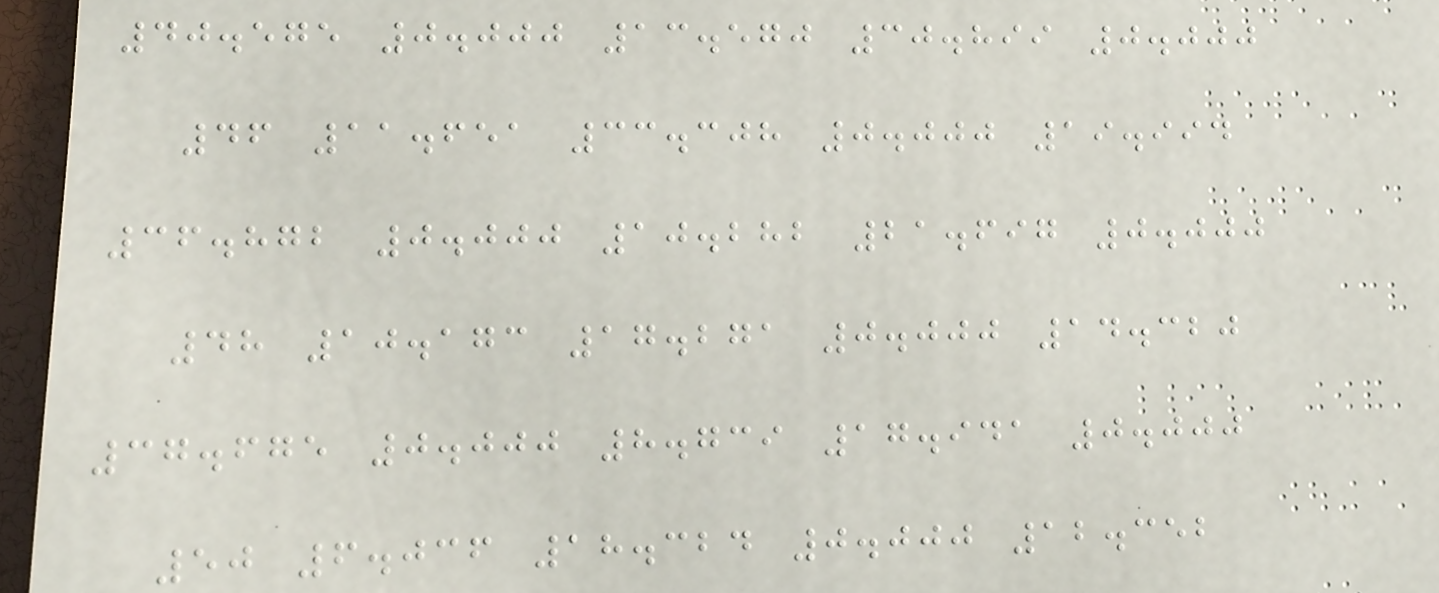40.575 0.000 13.570 30.899 0.000
46 11.651 33.308 0.000 19.994
36.872 0.000 10.282 21.697 0.000
48 10.173 17.271 0.000 14.320
37.675 0.000 8.739 17.941 0.000
50 6.036 18.324 0.000 12.352
